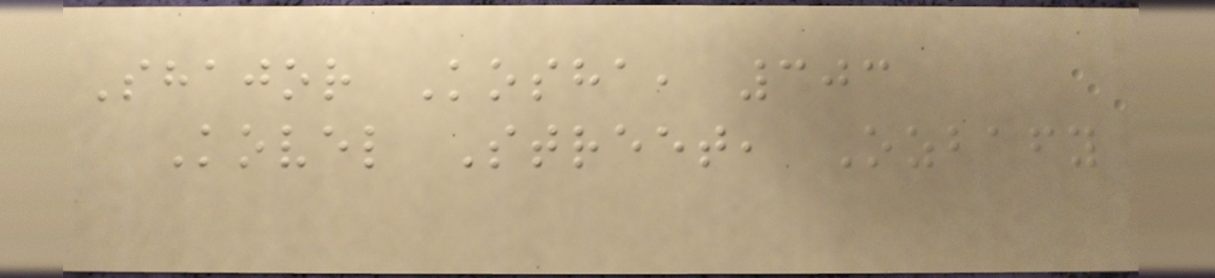Shajor Kosha, 303
Kovel Street, Ozbafy
